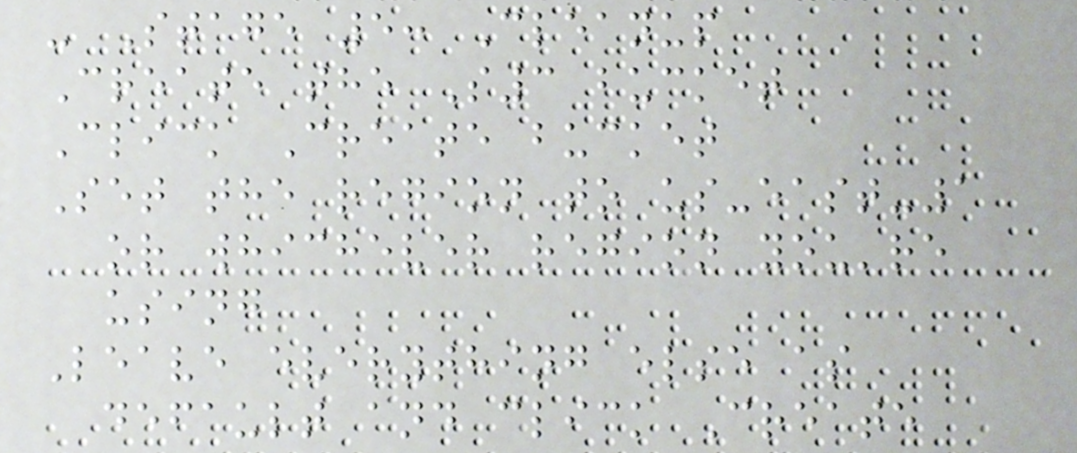- Stage 5: Cleanup
Create the S3 bucket
Click Create bucket
Set the region to us-east-1
or whichever region you're
using
Leave everything else as
default and click Create
